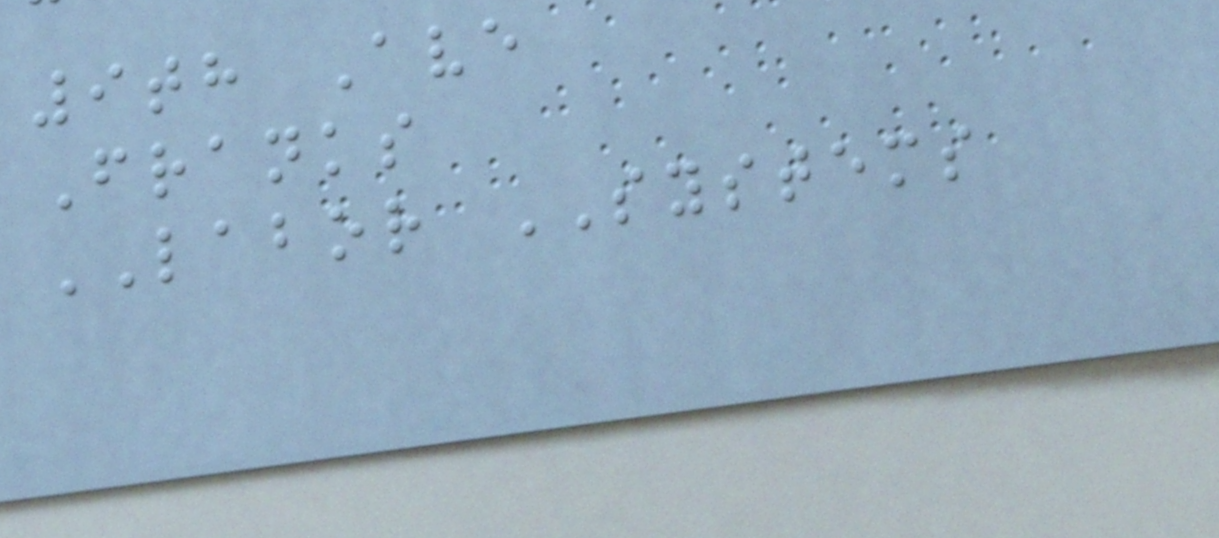9th Ave
Franks
LABOR SYSTEMS
